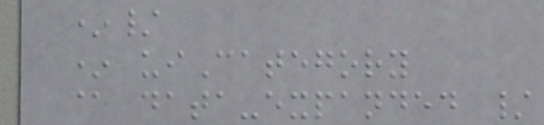*/
* uiCategory
@ data-expanded /
